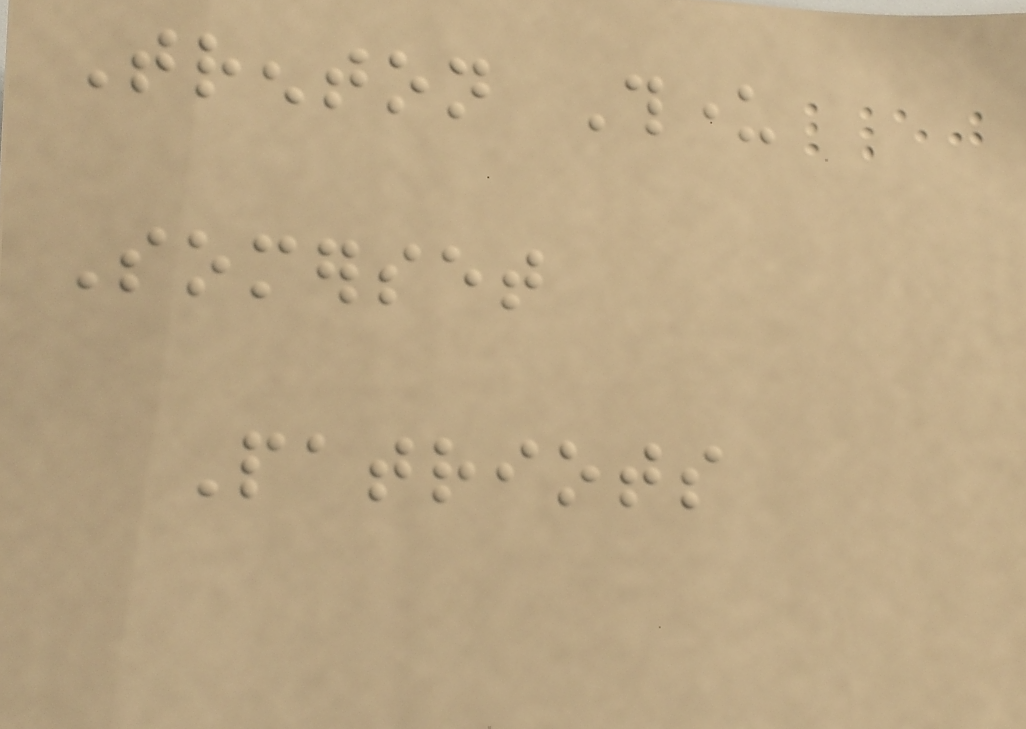Trenton Thunder
Somerset
Patriots
